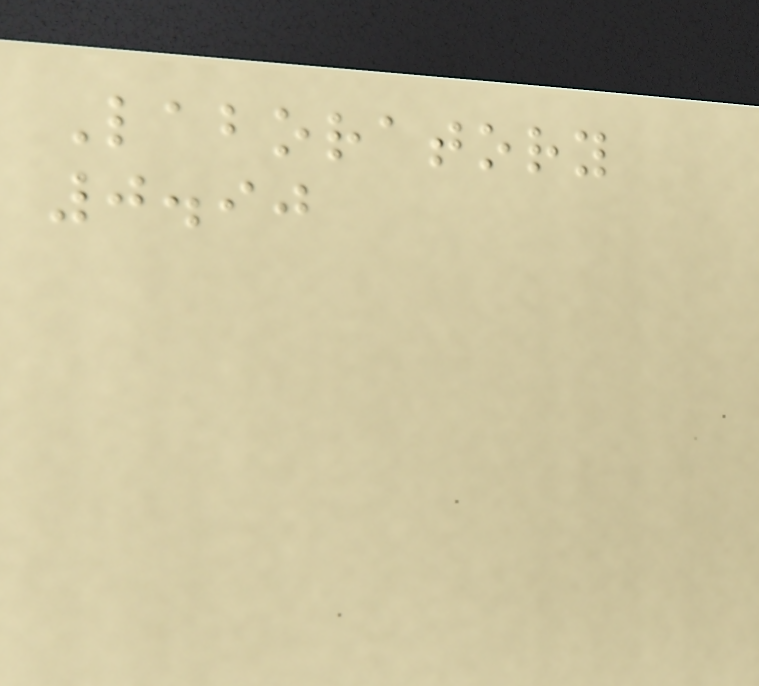Laboratory
0.90
